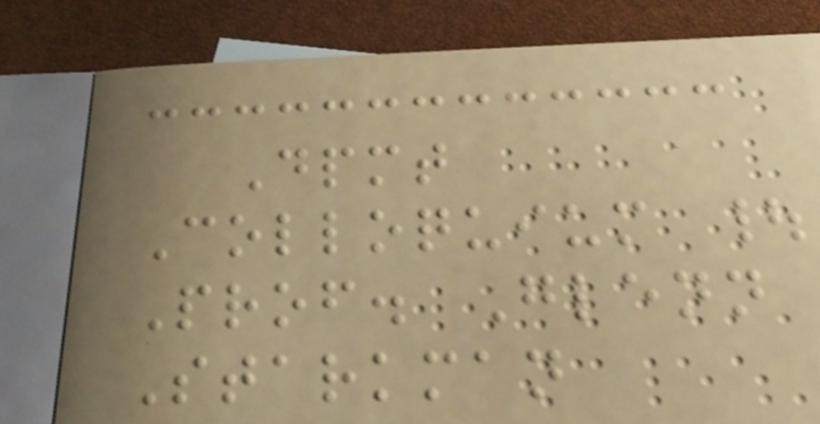Dpmt
Colloquium |
Prof. Glenn
Starkman
